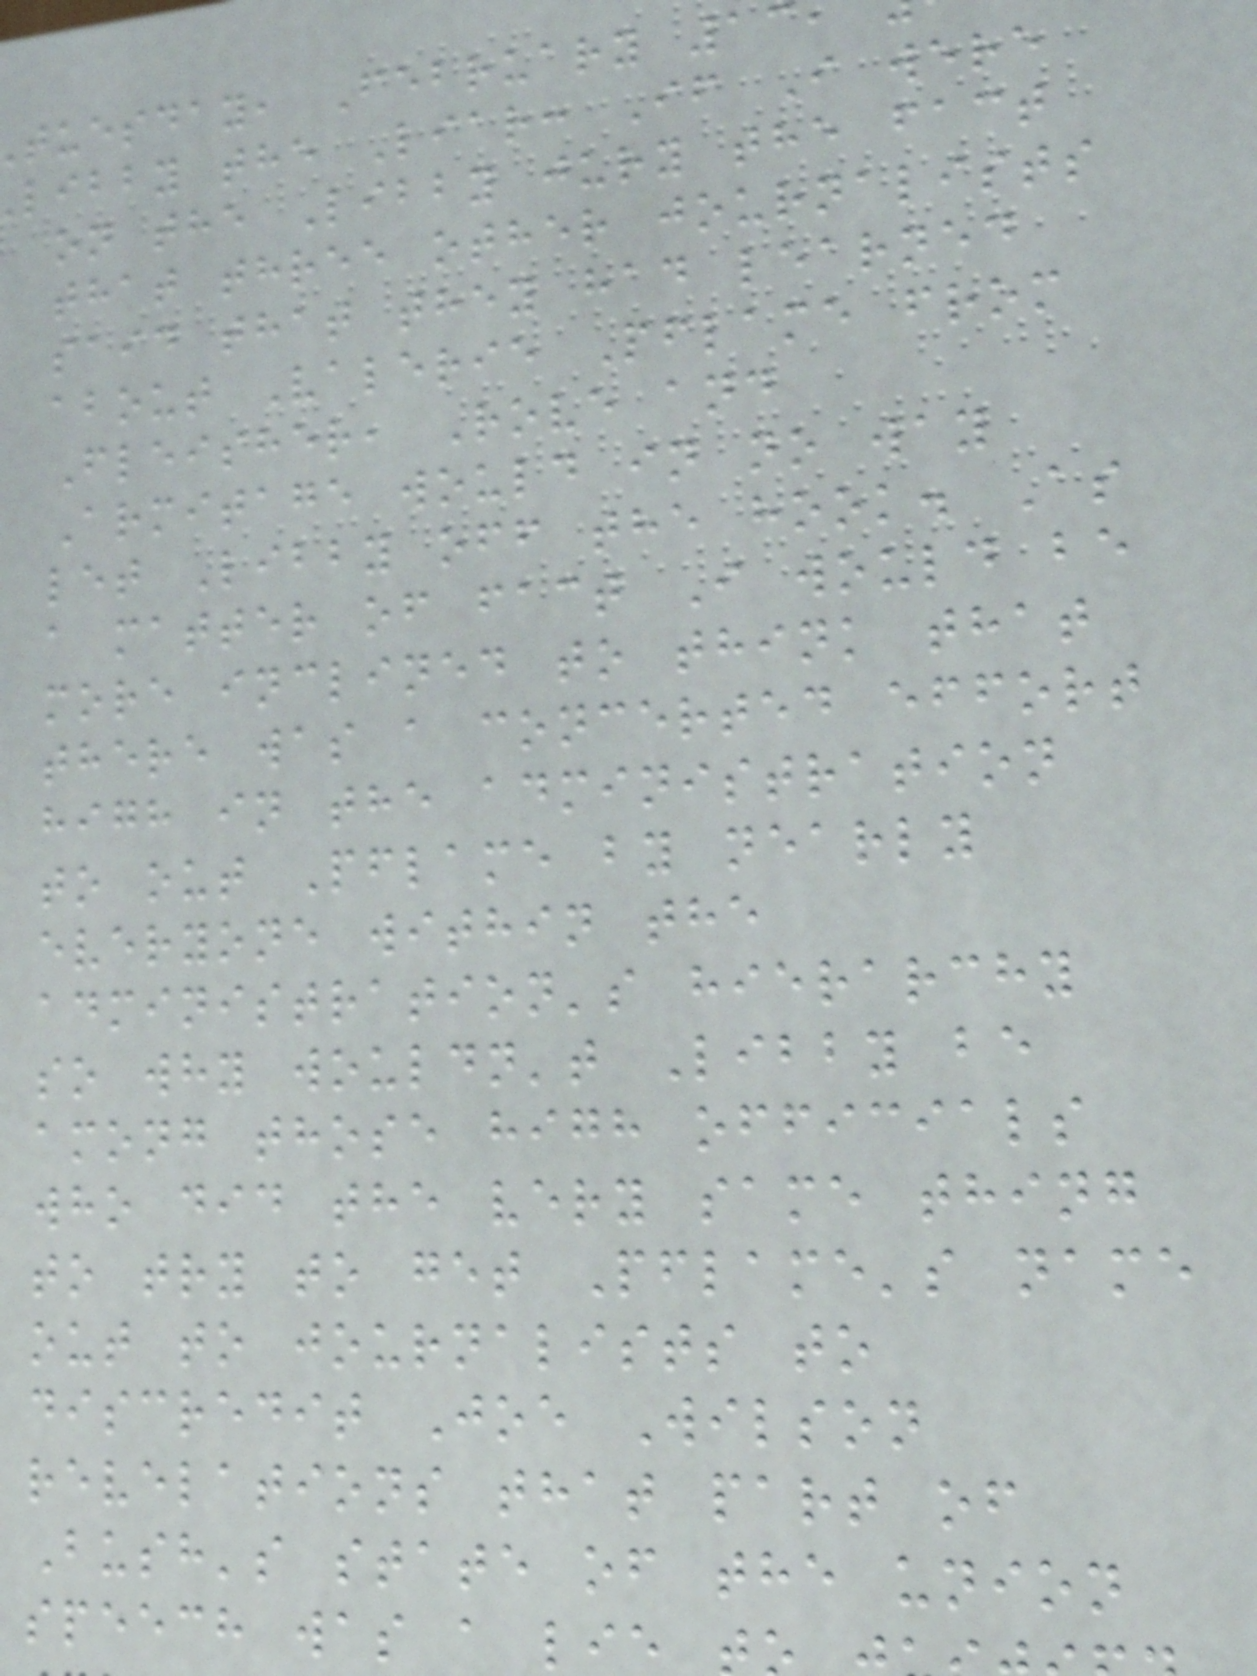tuesday, February 13
libby the Liar: If I were
on the Libby jury the fact
that three other journalists
said that they had learned
about Valerie Pflame from
Fleisher, Rove and
Armitage would in no way
let Libby off the hook. As
a matter of fact I would be
more inclined to think that
there was a concerted effort
high in the administration
to out Pflame by nearly
everyone within the
administration's hierarchy
so why wouldn't Libby be
among those high officials
who did the very same thing
to try to get Pflame's name
out to journalists to
discredit Joe Wilson
revelations that part of
Bush's state of the union
speech was a lie
